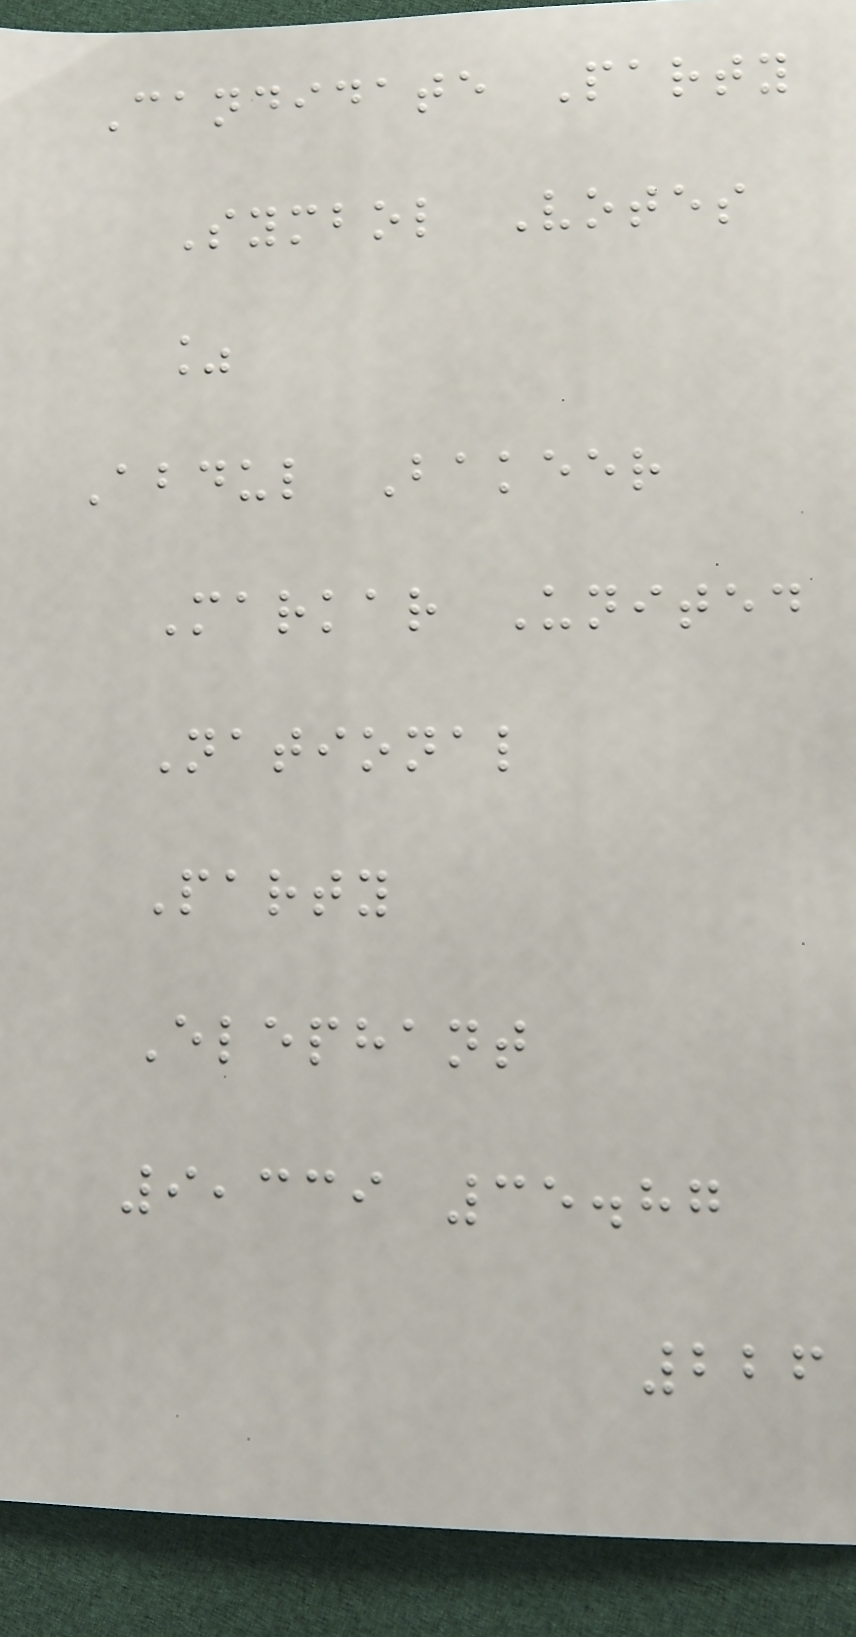Candidate Party
Symbol Votes
%
Abdul Bakeer
Markar United
National
Party
Elephant
9,339 35.87
226
